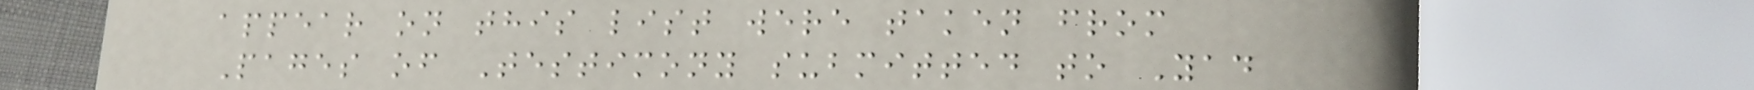appear on this list were taken from
Pages of Testimony submitted to Yad
